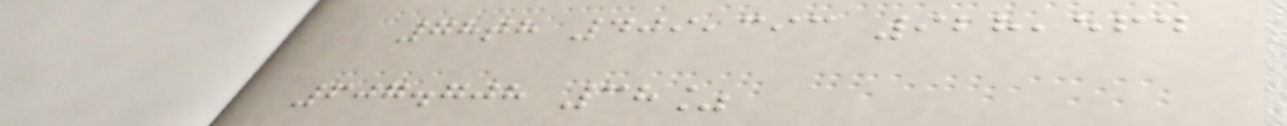78th 409,393 928,564
607.708 38%
